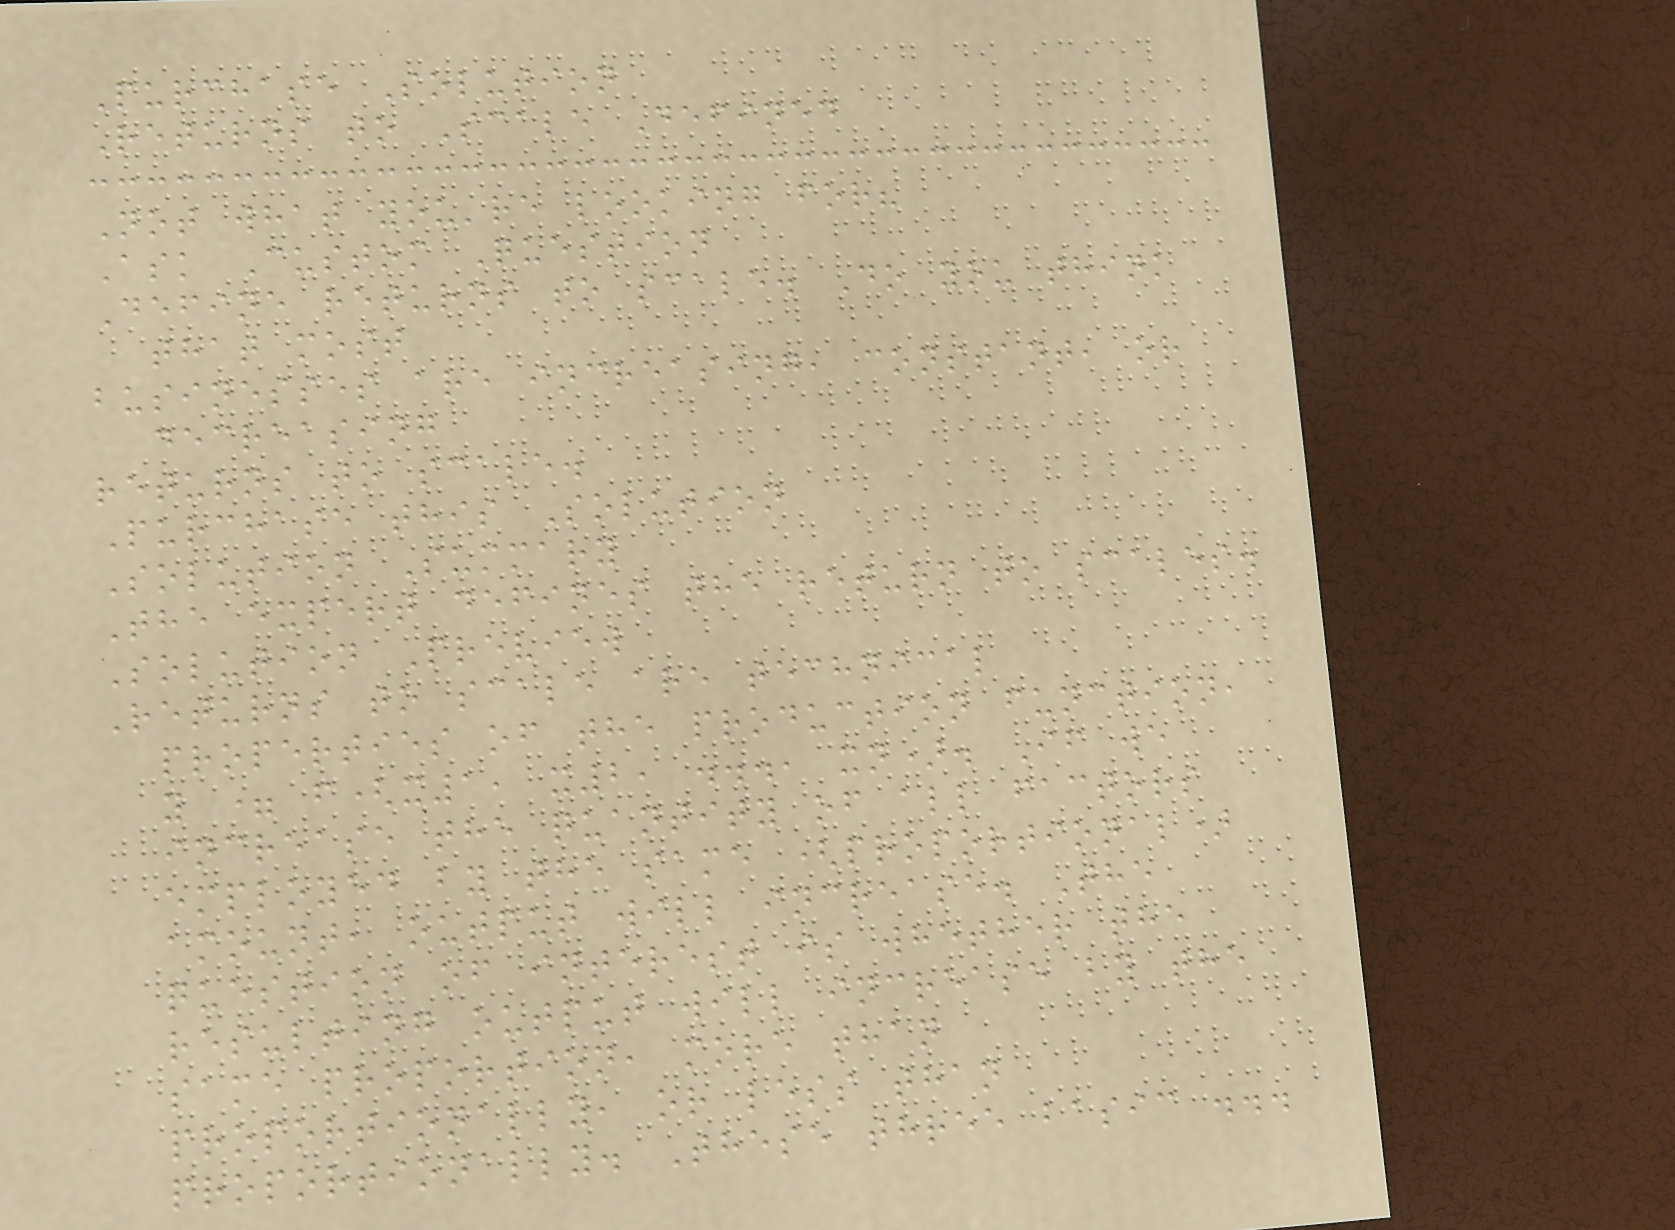Purchase Solution
Returns to Scale Defined
Not what you're looking for?
Ask Custom Question
Define returns to scale. Do you think
that most
businesses are increasing, constant, or
decreasing
returns to scale.
Purchase this Solution
Solution Summary
The expert defines the return to scales.
Solution Preview
Returns to scale are technical
properties of the production function,
y = f(x1, x2, ..., xn). If we
increase the quantity of all factors
employed by the same (proportional)
amount, output will increase. The
question of interest is whether the
resulting output will increase by the
same proportion, more than
proportionally, or less than
proportionally. These three basic ...
